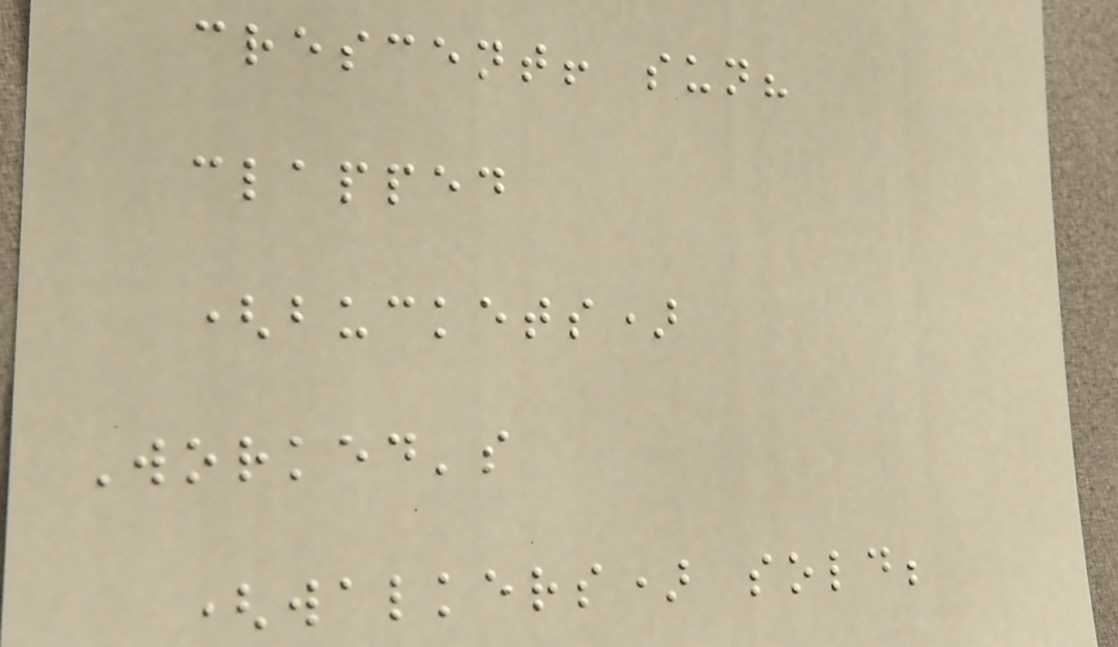crescent! sun?
clapped
(buckets)
Worked's
(walkers) sold;
